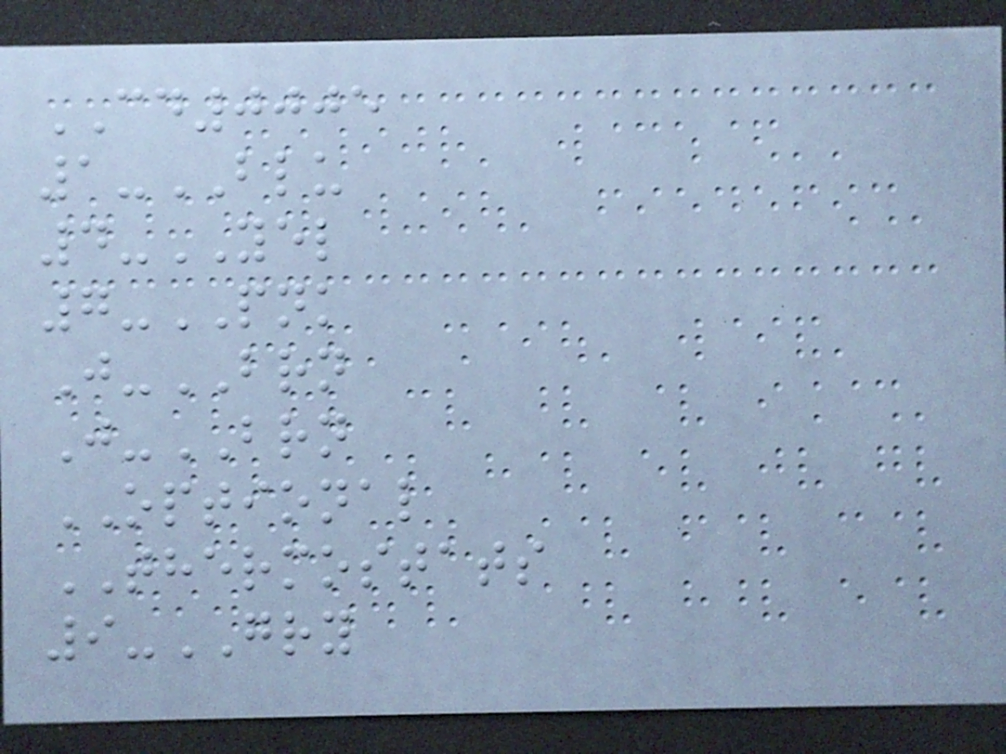CD0005
1-BLU
4-YEL
7-PNK
J-BRN
J-BRN
OPTIONAL
THERMOSTATS
9-GRY
